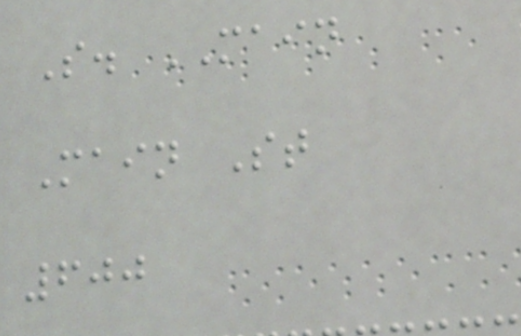S. MAIN
Main St
600
